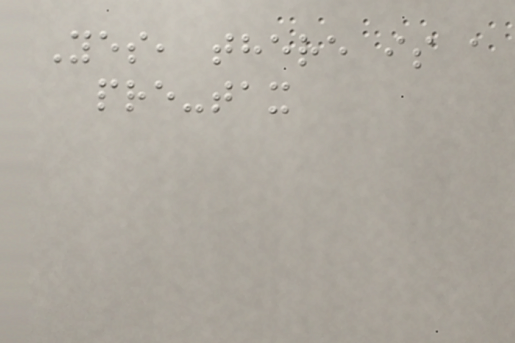Yes, there is a
pre-tax
